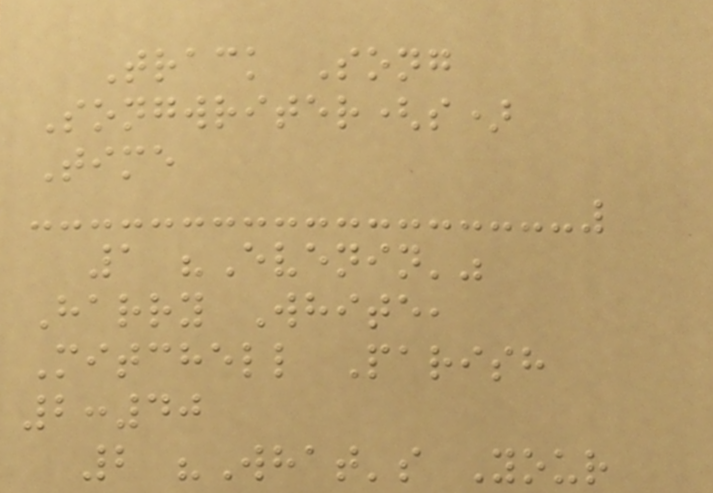Track Song
Songwriter(s)
Time
1 "Evenin'"
Harry White,
Mitchell Parish
2:40
2 "What's Your
